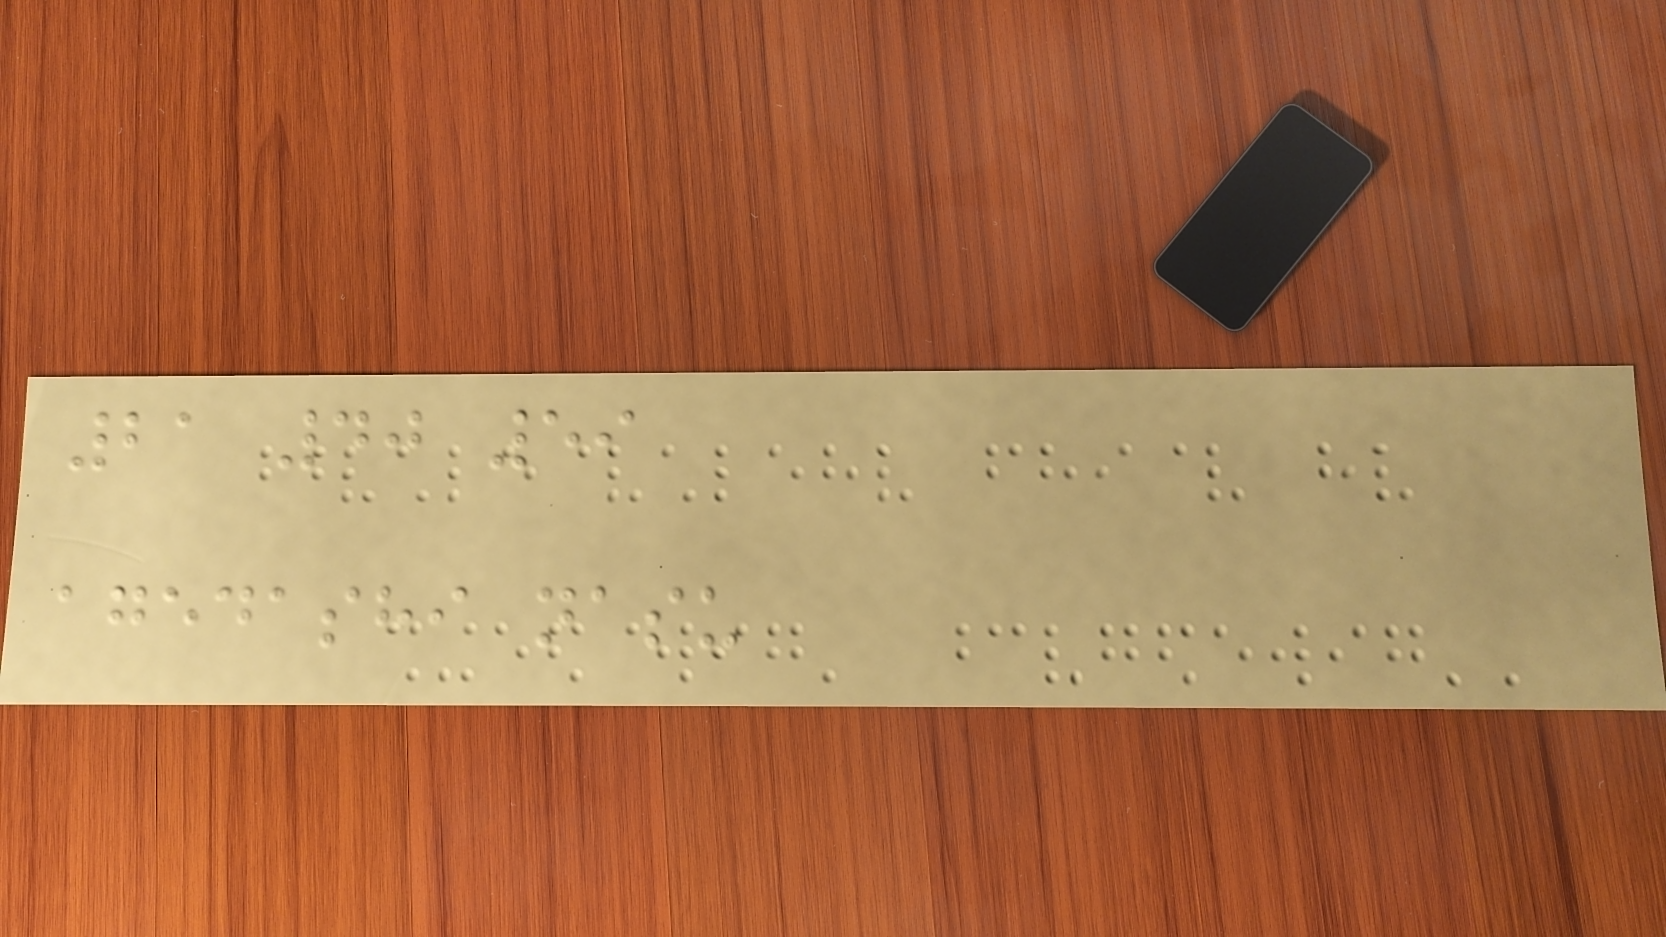21 40 59
agedashi nasu
